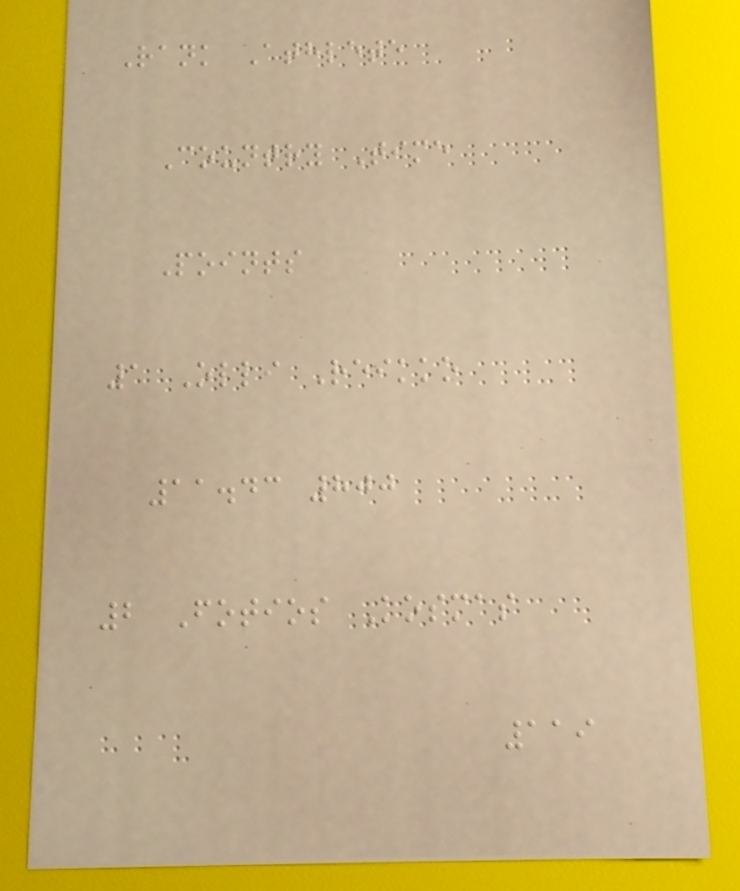Rank Athlete
Country Time
Points
1 Olli Reikko
11.43 800
2 Fotios Kosmas
119
